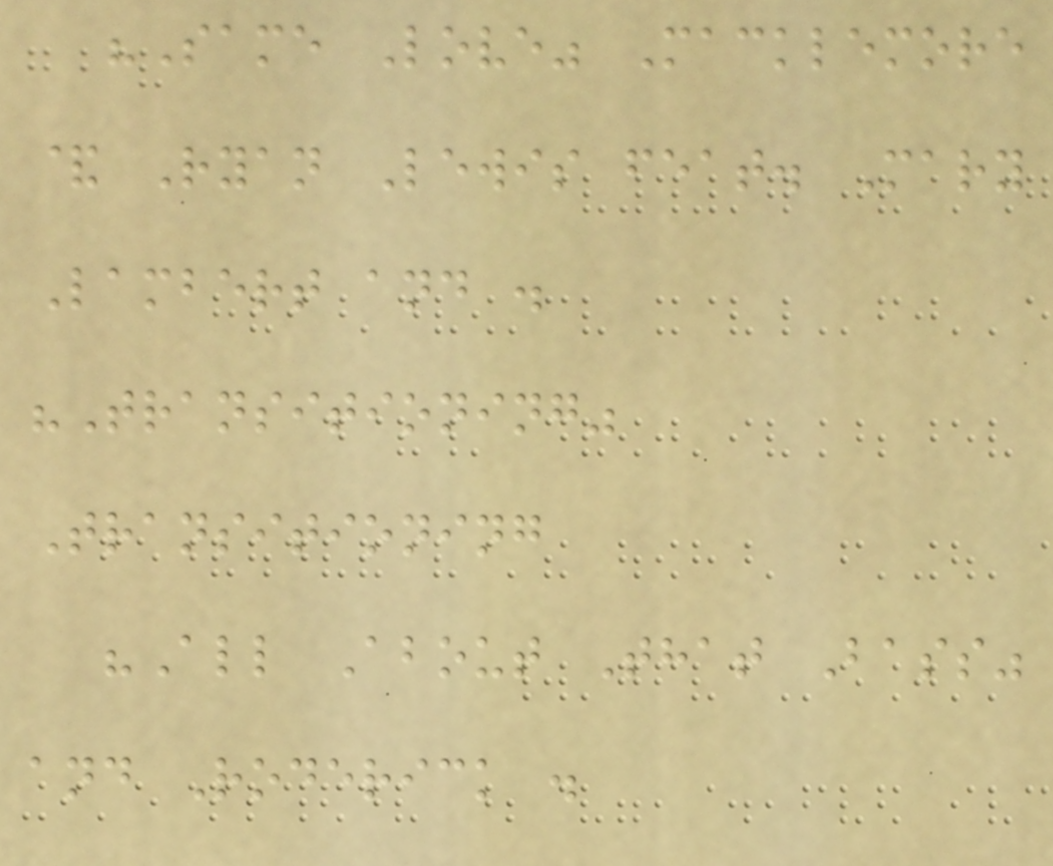"Same Love" Macklemore
& Ryan Lewis feat. Mary
Lambert and .
"Transitioning"
Transitioning
"All About That Bass"
and Roderick .
